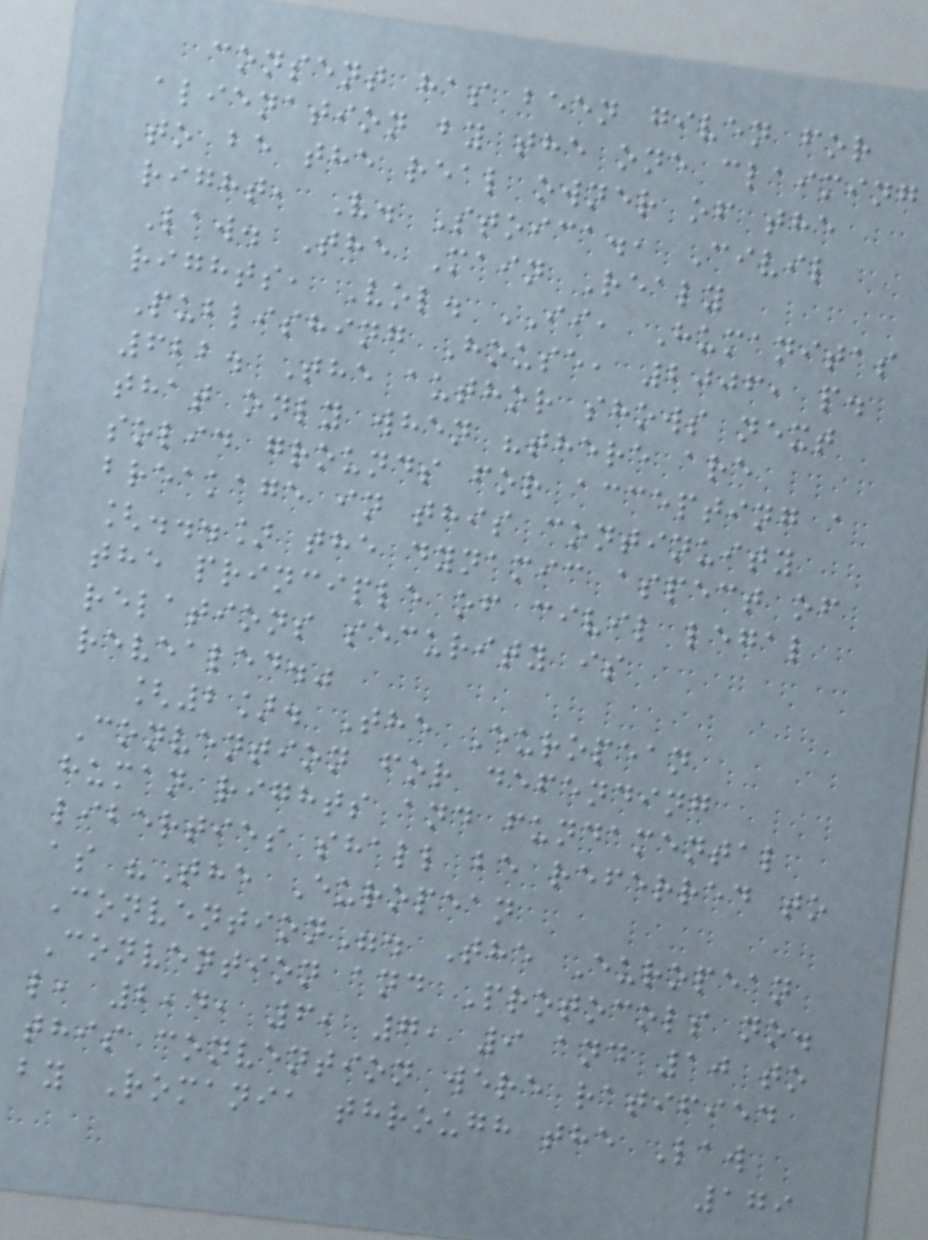consent has been given for
alienation by the one claiming
to be the real owner of the
right, V. Stoica., Civil
Law. The Main Realy
rights, Vol. II, Humanitas
Publishing House, 2006, p.
622. The author shows next
that only when "there are
solid grounds for accepting a
breakage in this continuity
[...] the dynamic aspect of
the principle of civil legal
relations security is
revealed."
[2]. The European
Convention for defending
human rights and fundamental
liberties shall be referred to
as "The European
Convention". The European
Convention and Protocols no.
l, 2,4, 6, 7, 9 and 10 to
this convention were ratified
by Romania through the Law
179
